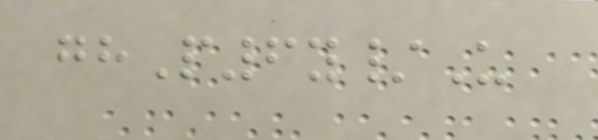ghP6y/U
